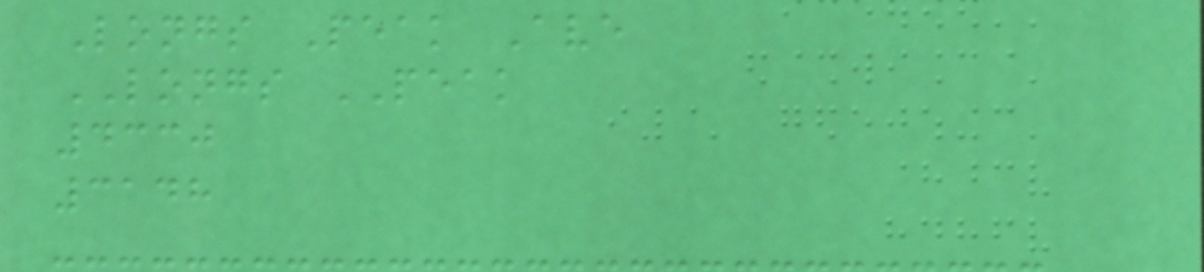Longs Peak Ave
LONGS PEAK
4330
3148
